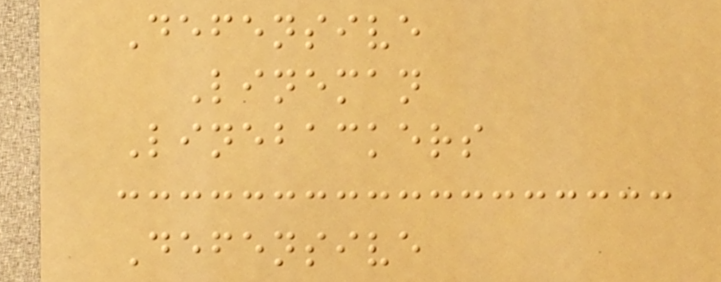Defensive
Lineman
Linebackers
Defensive
